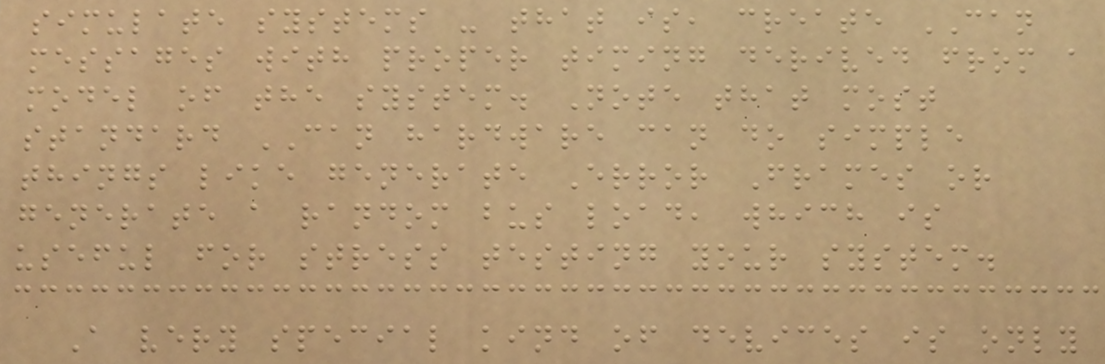simulate systems - that is, create CAN
messages with proper timing derived from a
model of the system. Note that most
standard CAN hardware can do simple
things like generate Error Frames or
generate a random bus load, which is
useful for stress testing your system.
A very special kind of devices is only
